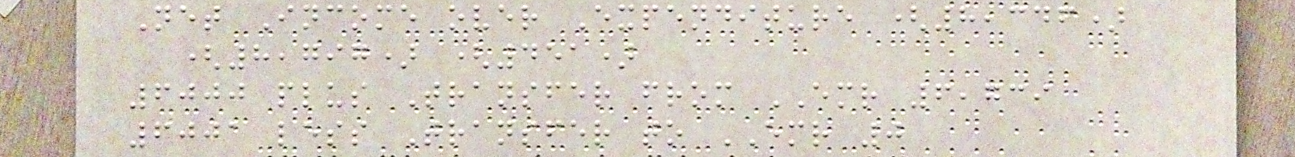Net Income over Expenditure (8,346)
(8,797) (451)
6000 plus Transfer from EMR 6,739
6001 less Transfer to EMR 0
